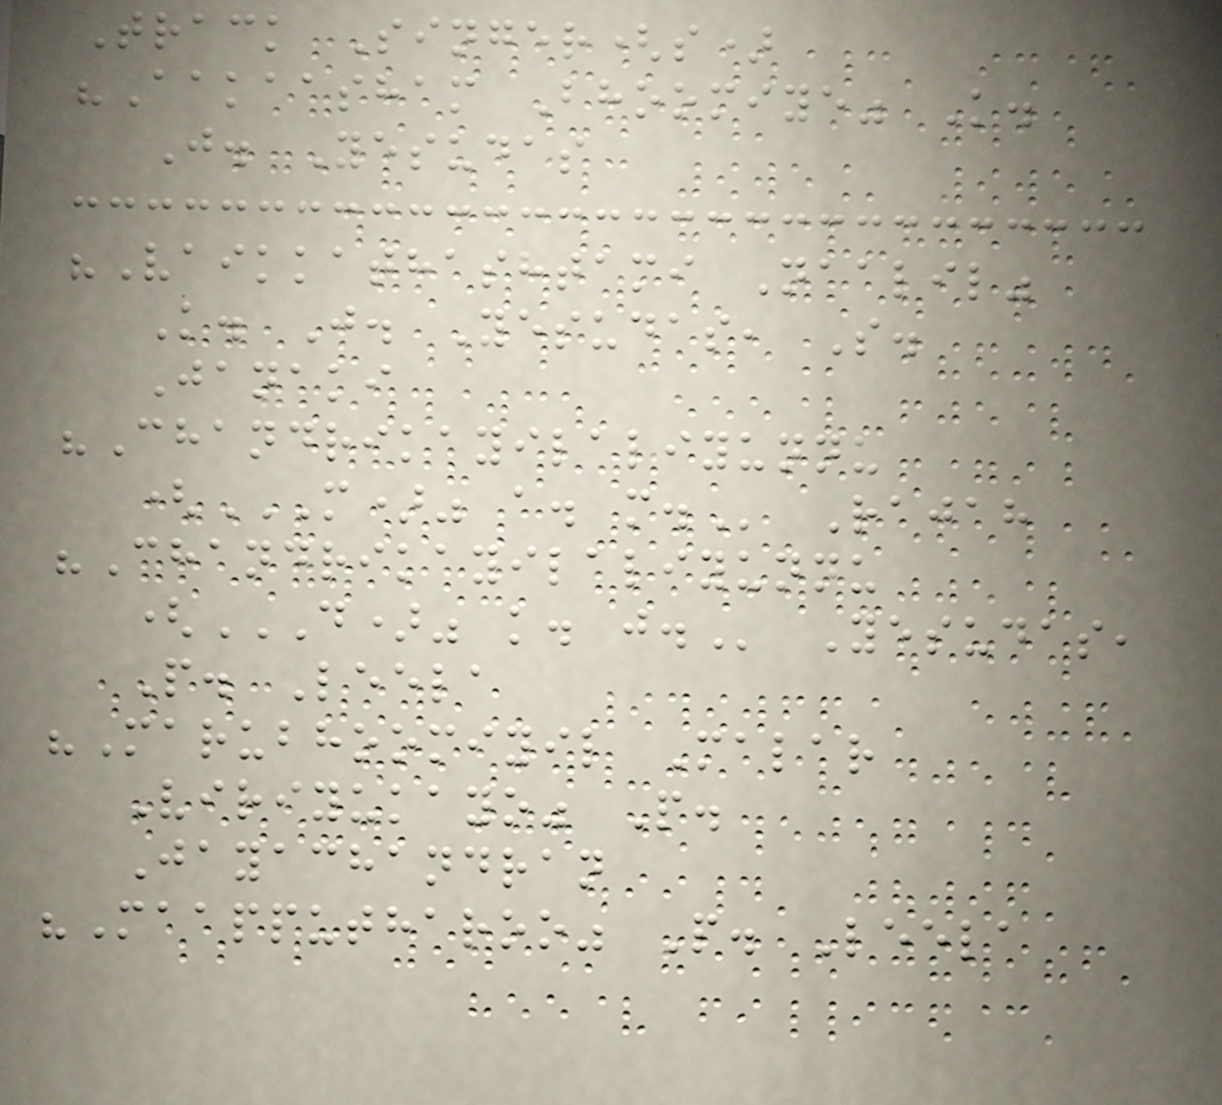Track Singer(s)
"Aakaasham Bhoomiye" K.
J. Yesudas
"Vaikkathashtami Naalil"
K. J. Yesudas, S.
Janaki
"Chandrikayilaliyunnu
(M)" A. M. Rajah
"Chandrikayilaliyunnu
(D)" K. J. Yesudas,
P. Leela
"Marubhoomiyil Malar
Viriyukayo" P.
Jayachandran
"Maapputharoo" P. Leela
